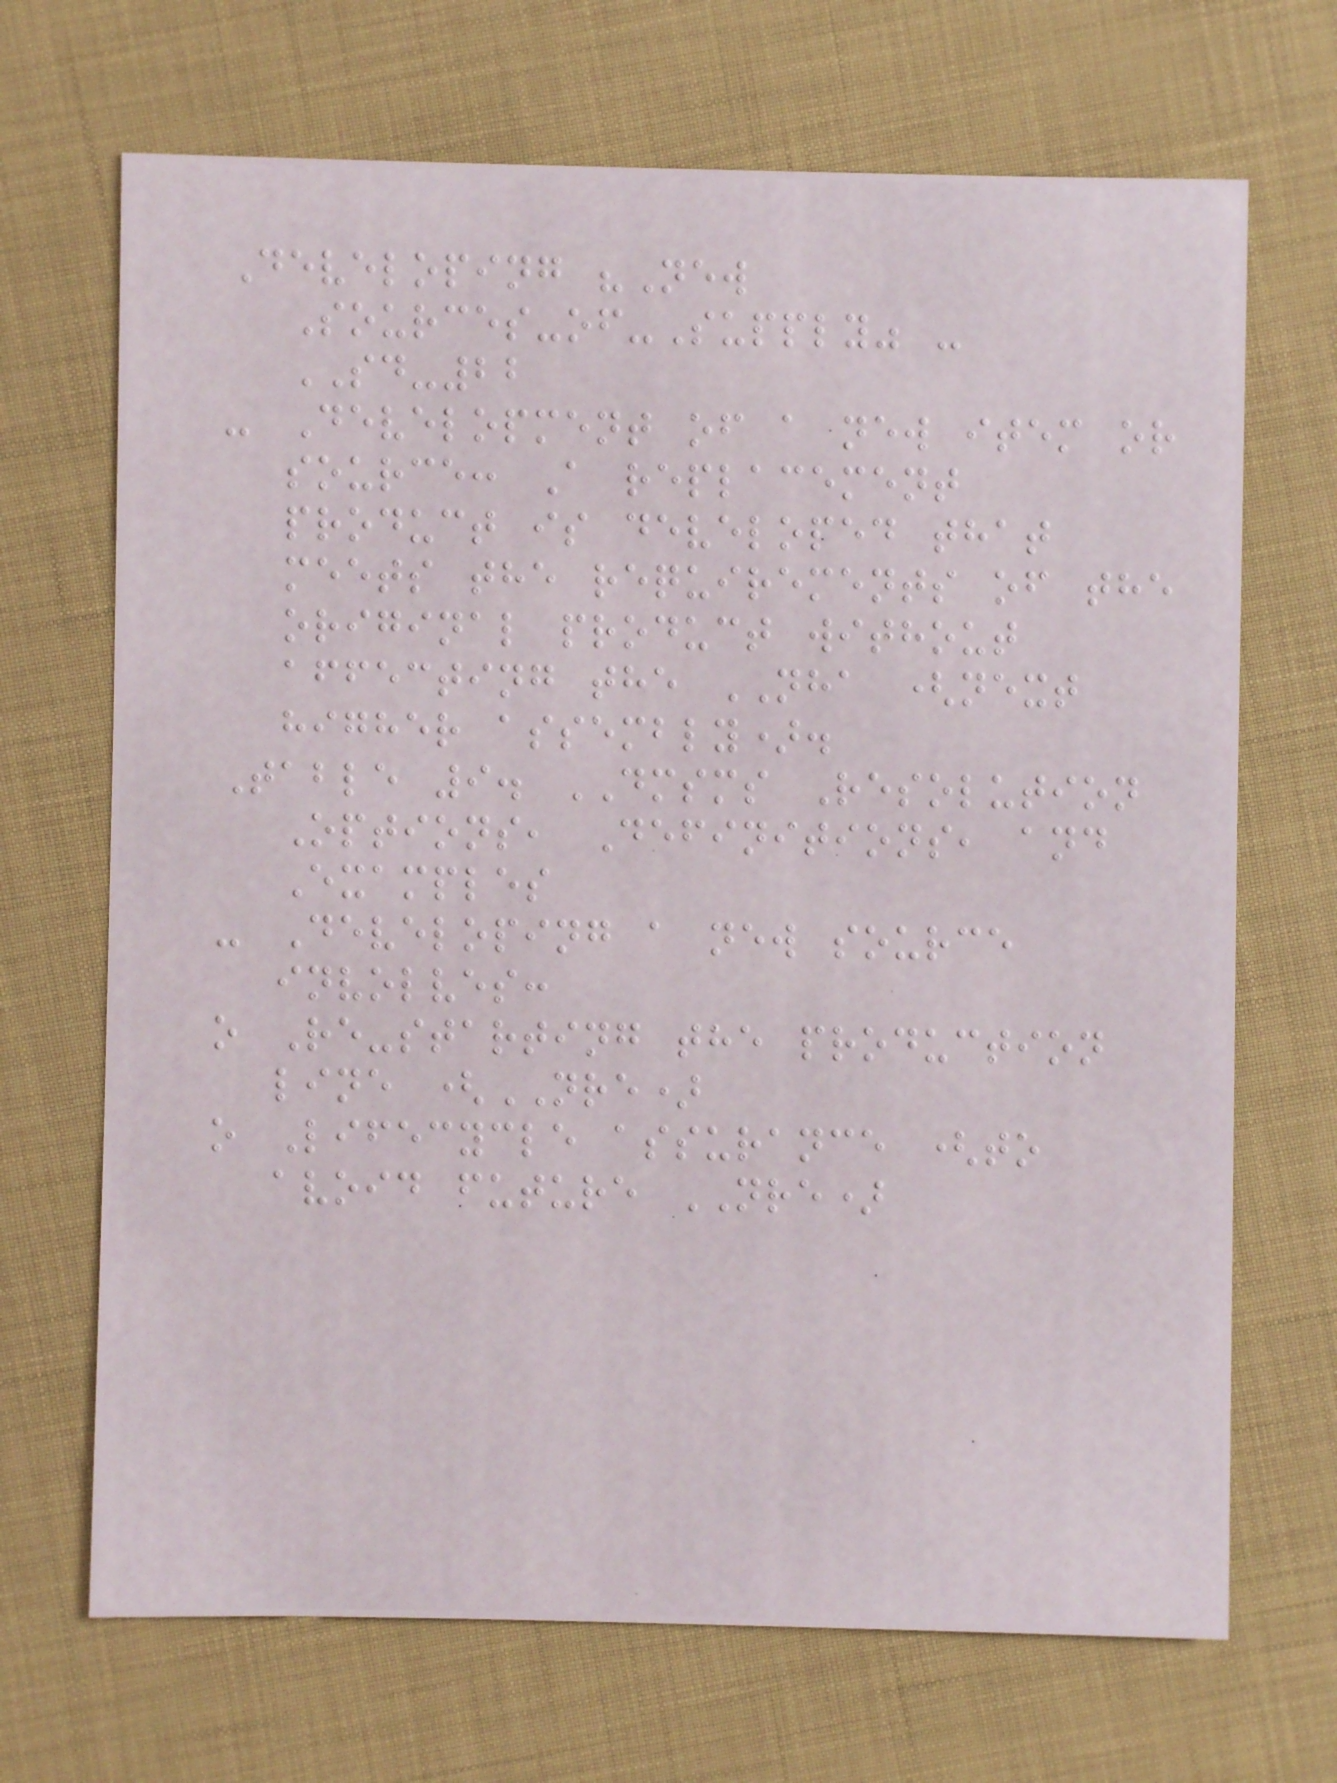Developing "New
Sources-of-Supply" -
SD-22
- Development of a new item or
source: A replacement
product is developed that
meets the requirements of the
original product without
affecting the NHA (next
higher assembly).
Table 9. DMSMS Resolution
Options, Definitions, and
Examples
- Developing a new source
involves:
o Re-starting the production
line (NRE)
o Lifecycle assurance (to
avoid future NRE)
